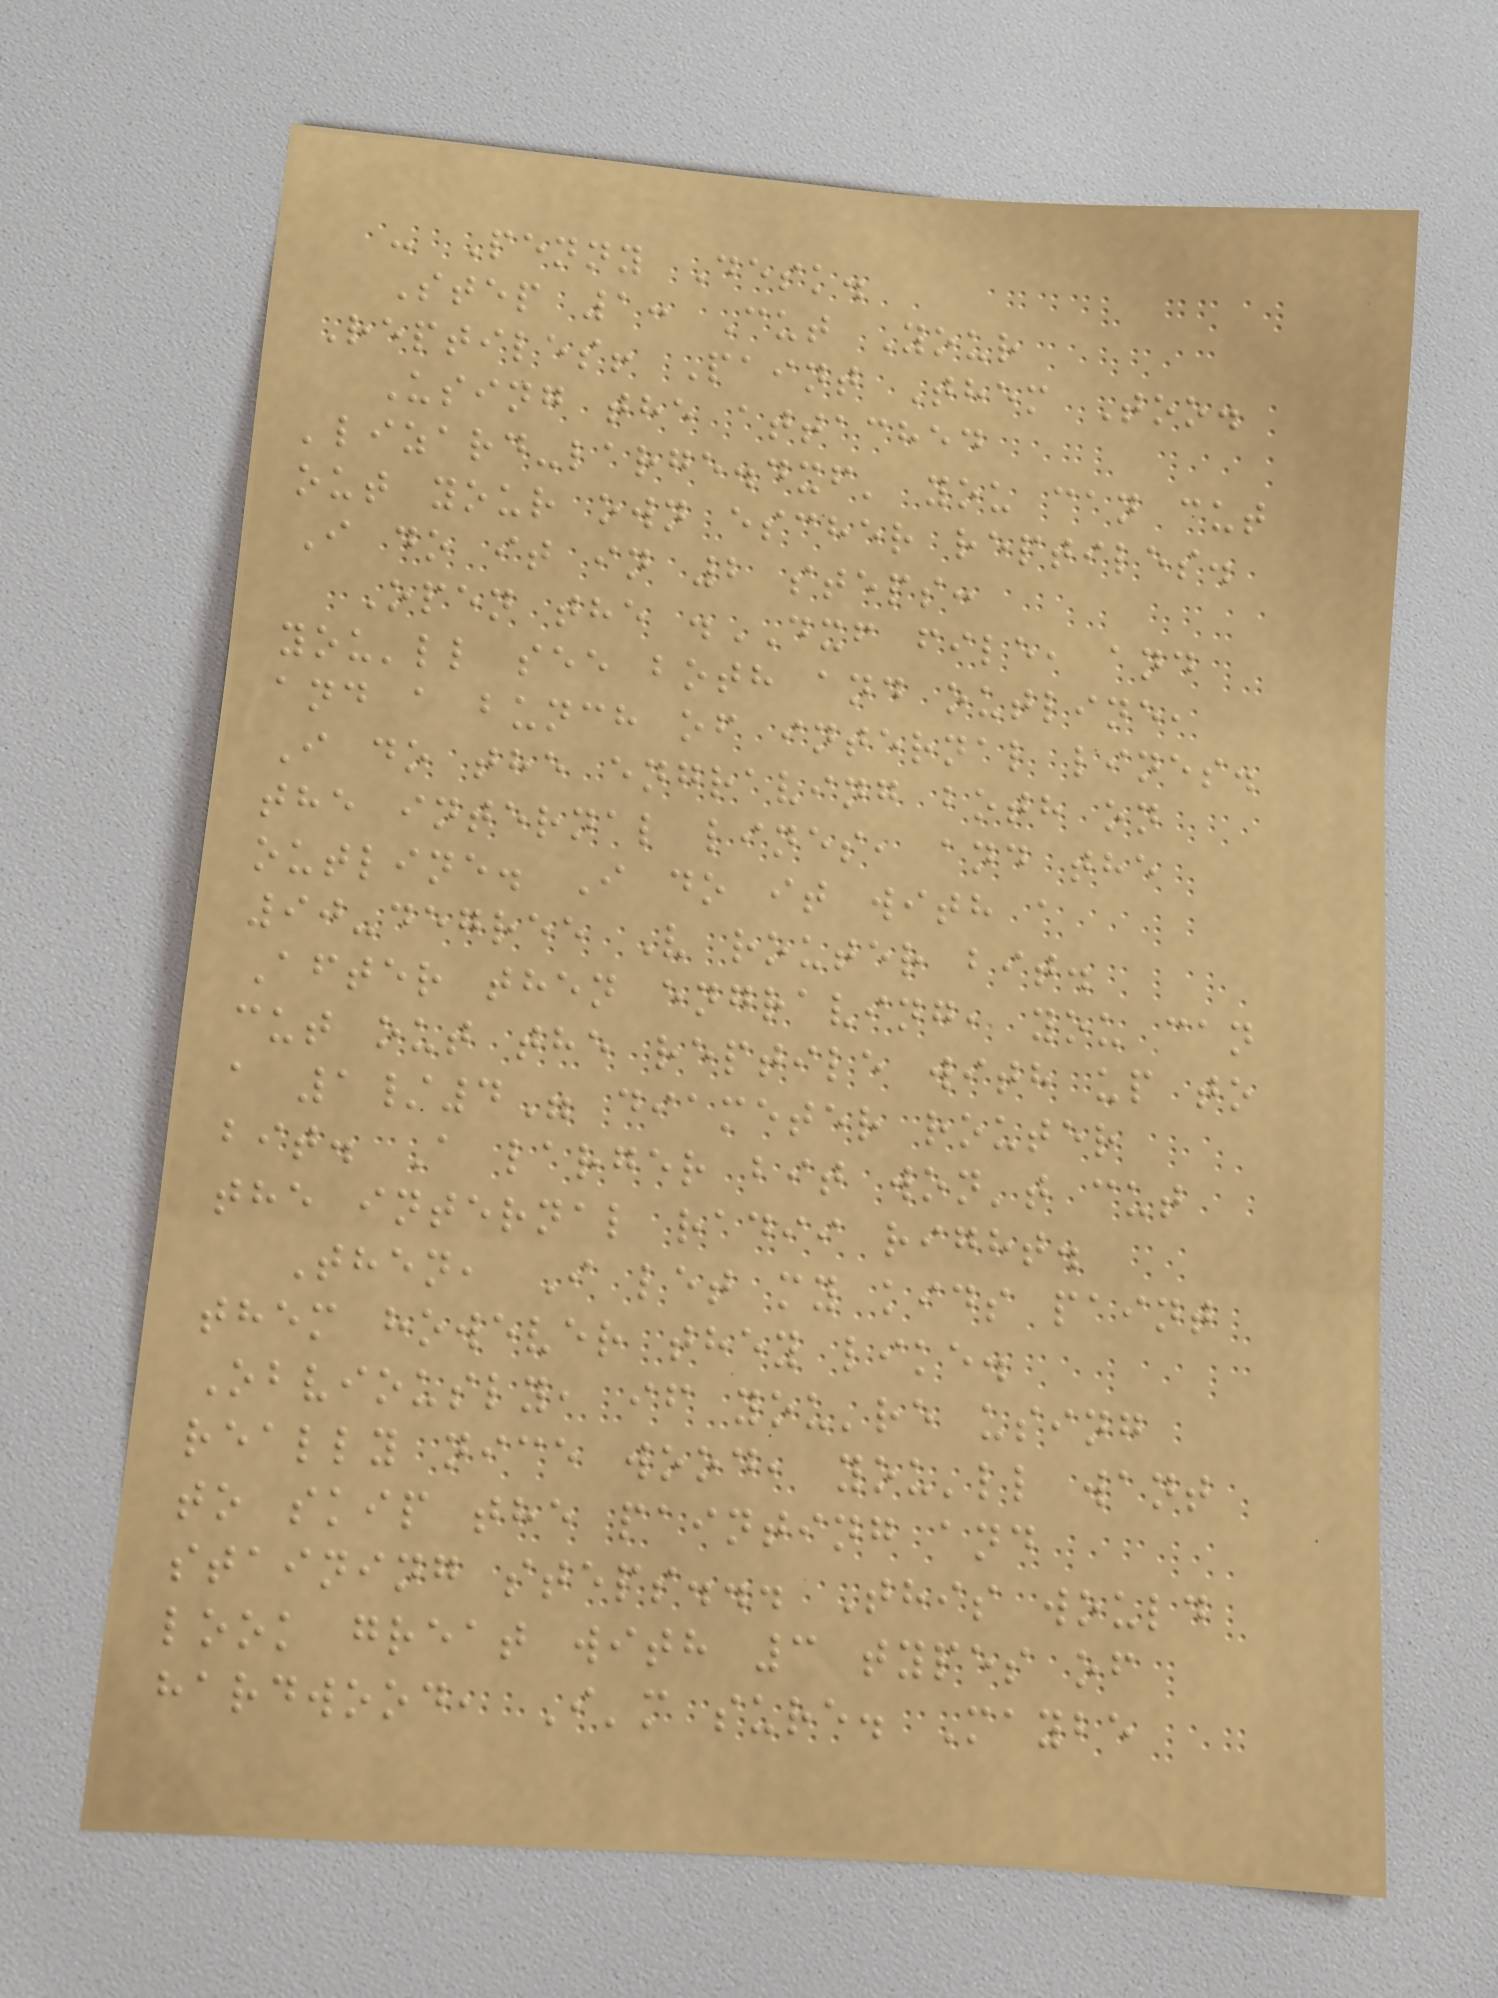- Penny Desk.
Step 1: Cut Your
Reptiles! Paint Them Too.
Using the attached
'lizard-large.dxf' you can cut
out your own escher reptiles.
I do it in 2 steps:
Open the .DXF file, and
you'll see both and outline,
and a bunch of internal lines.
I do the engraving both on
the internal lines, and the
outline. I do it with a
90-degree V router bit.
After then engraving, you can
cut out the reptile with up to
a 1/4" diameter router
bit. A larger bit won't cut
the internal radii right.
Then, I let my kids paint
them however they like.
Obviously, if you're using
really nice wood, you'll want
to skip the painting and
staining steps... This would
look great with 3 types of
hardwood, I'm sure. Maybe
